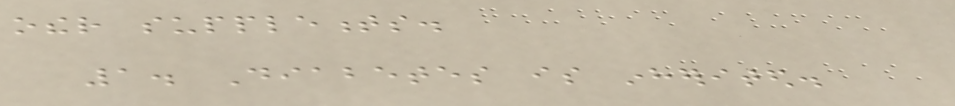other supplements.
1. Diabetes is inherited.
